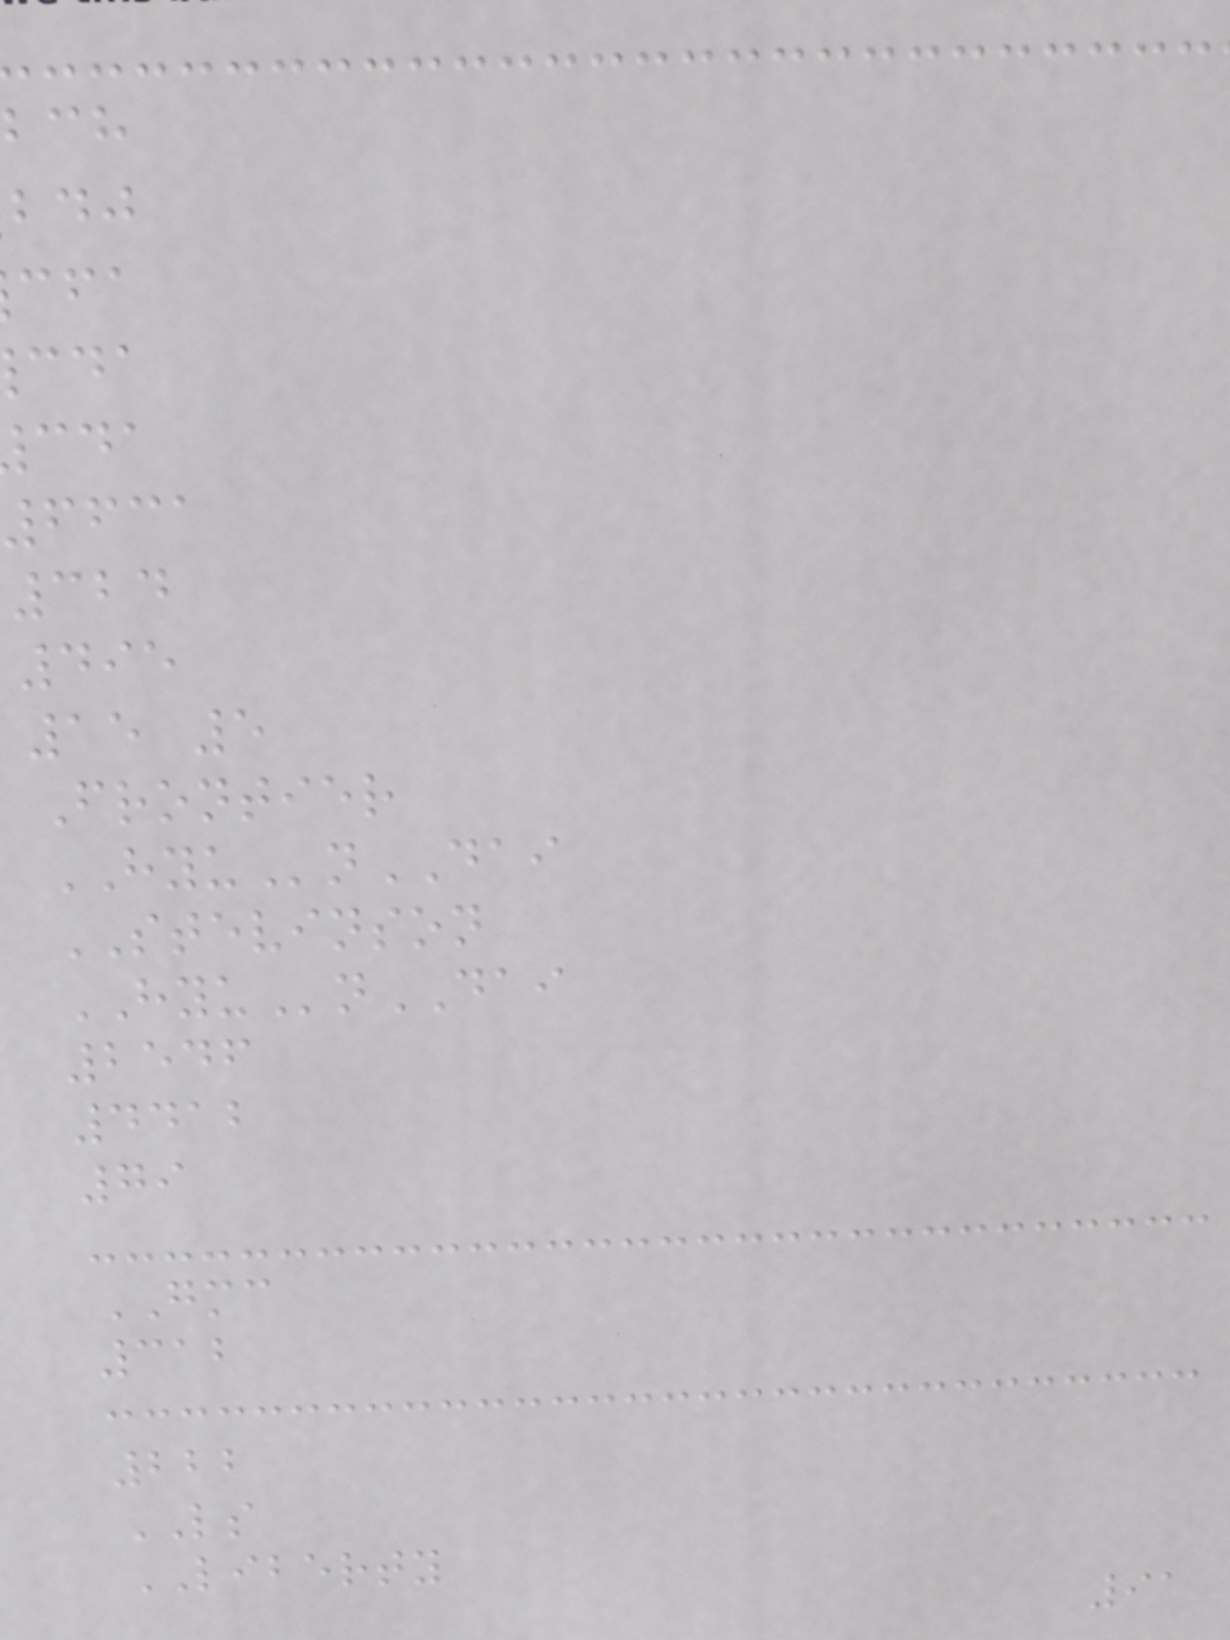ffca
324
495
15 5
Frontier
HYUnDAI
STEVINSON
HYUnDAI
2546
4412
79
GMC
312
222
LS
LIBERTY
91
